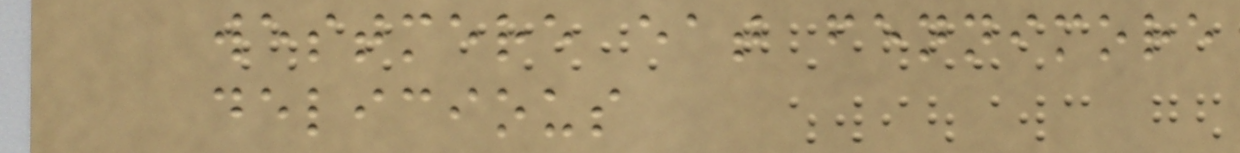westmere eat fennimore
delicious
